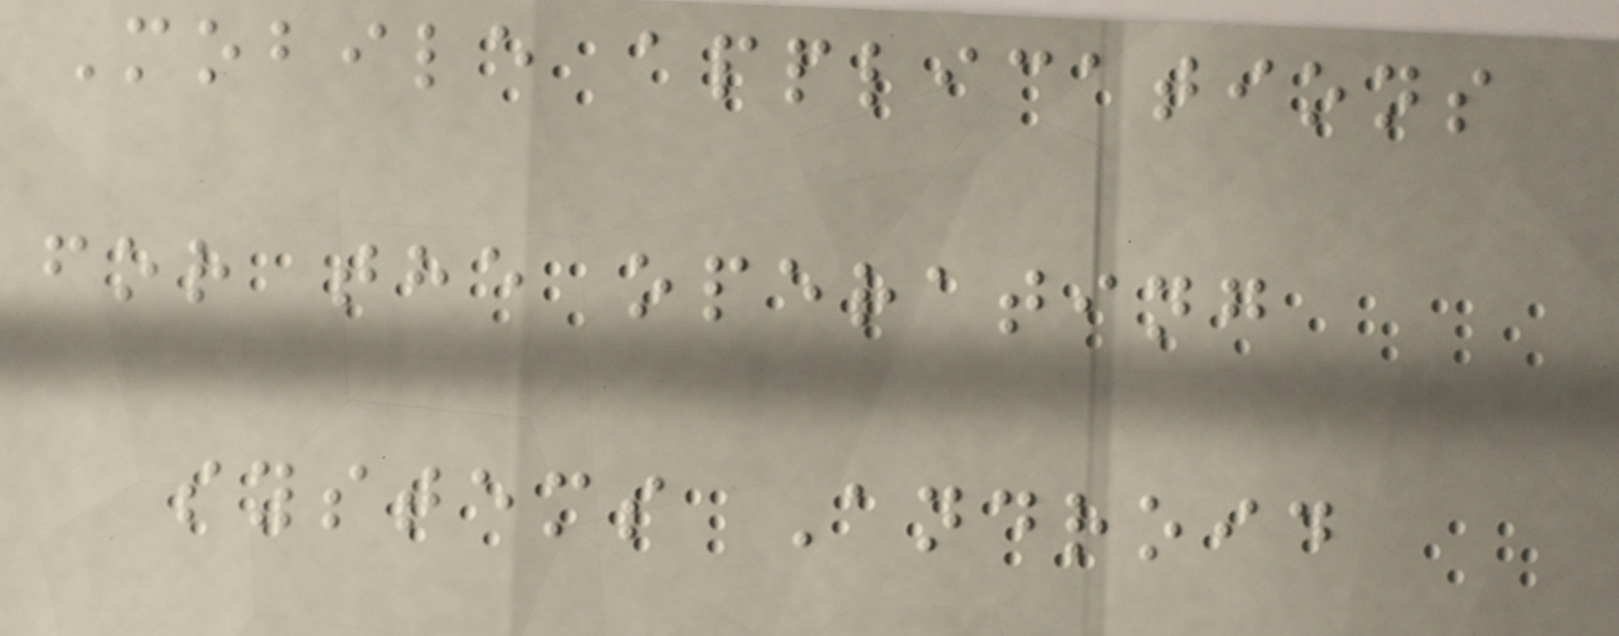Mobile applications
for the operating
systems Android
